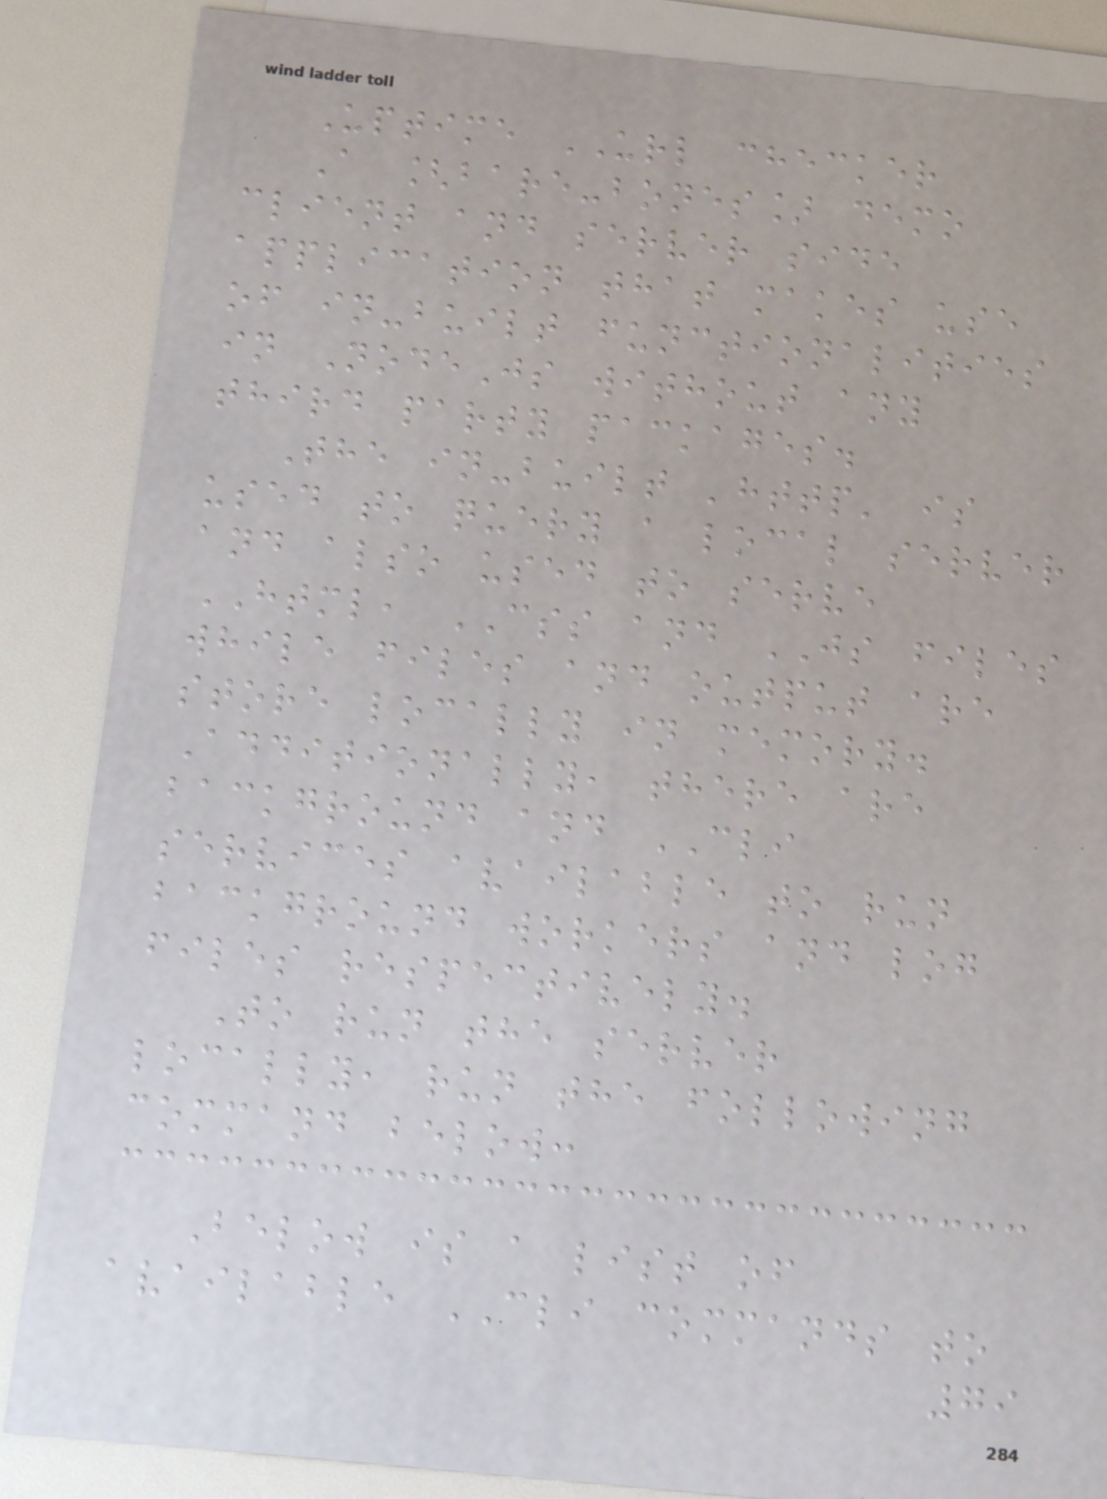Uptime URL checker
A [bare-bones] demo
client and server side
application that makes use
of in-built functionalities
in NodeJs without any
third party packages.
The in-built 'http' is
used to query a local server
and also used to serve
HTML, CSS and JS files
while files and output are
store locally in memory.
Additionally, there are
background and CLI
services available to run
background workers and log
files respectively.
To run the server
locally, run the following
command below:
Below is a list of
available CLI commands to
79
